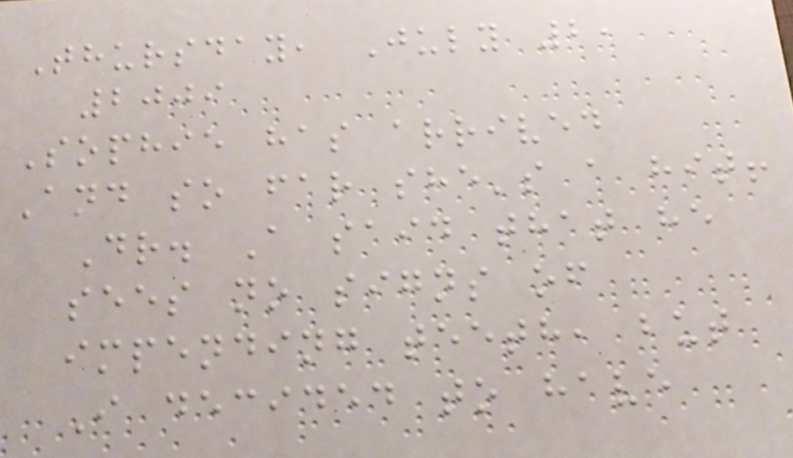Thursday, July 2,
2009
Sophie has arrived
And so far she's a hit!
Dr. A said that he
sees no signs of
impending teeth, but
I decided to have
